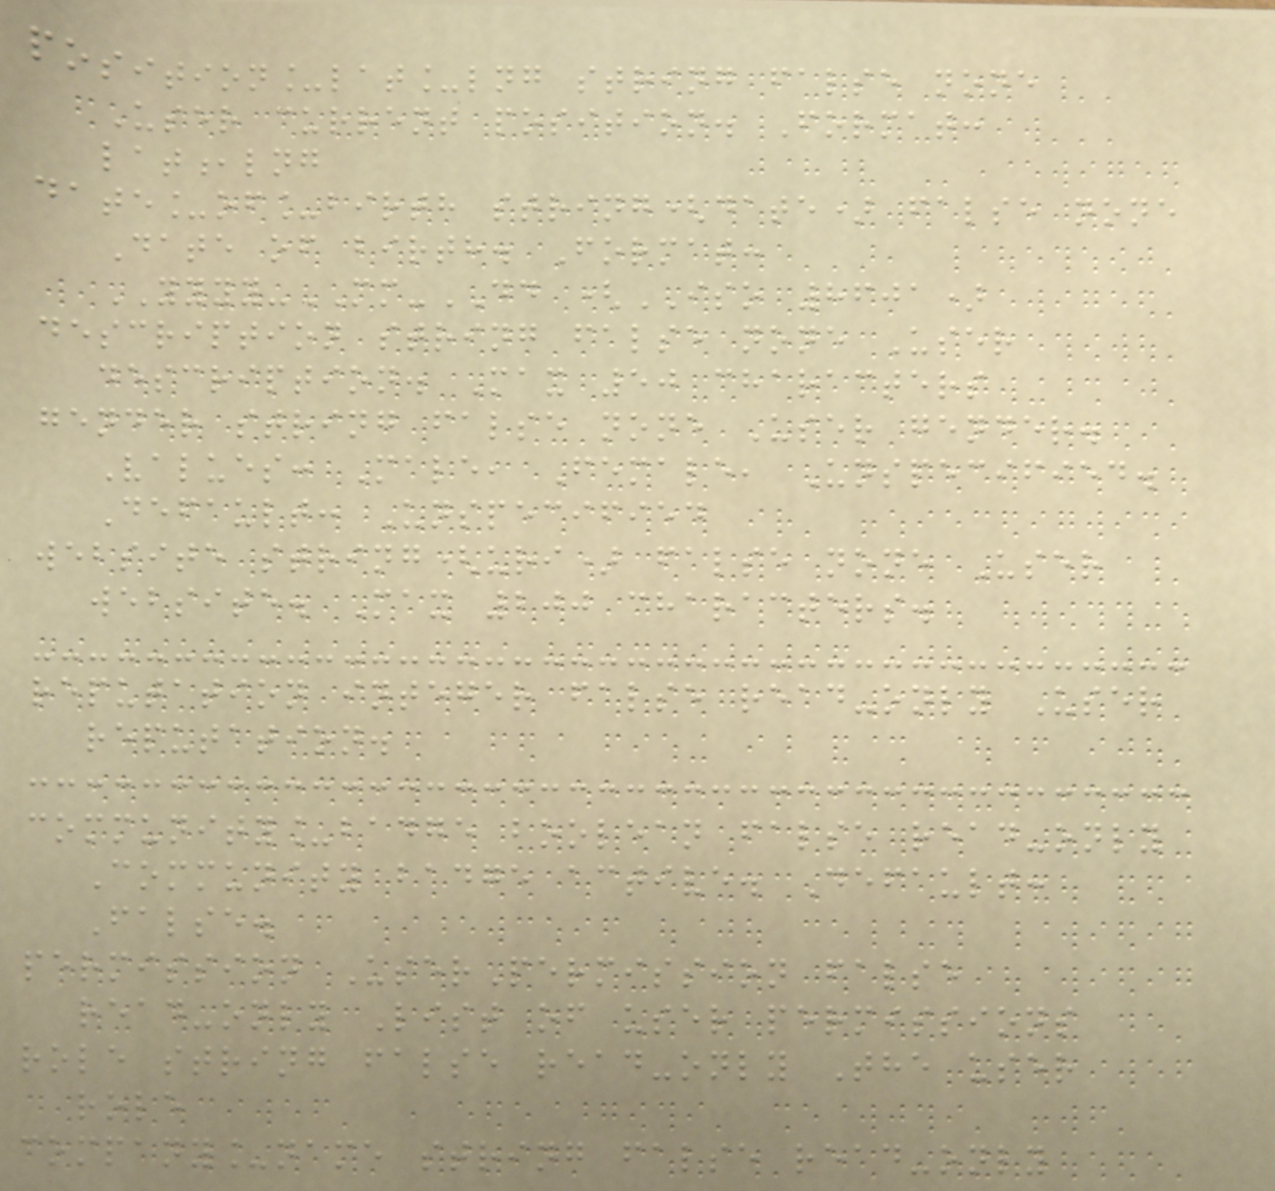position_lat_lng string false none
User current position. Format:
lat,lng
date_of_birth string(date) false none
Date of birth. Format:
YYYY-MM-DD (ISO 8601)
description string false none User
description. Max 50 characters
gender string false none User gender.
Values: Male, Female, Unspecified.
Default: Unspecified
website string(uri) false none User
website. Max 200 characters.
reputation integer false read-only User
reputation.
community_badge boolean false read-only
Community badge active. Default:
False.
permission UserPermission false
read-only List of user permissions
role string false read-only The user
role
company_name string false read-only
